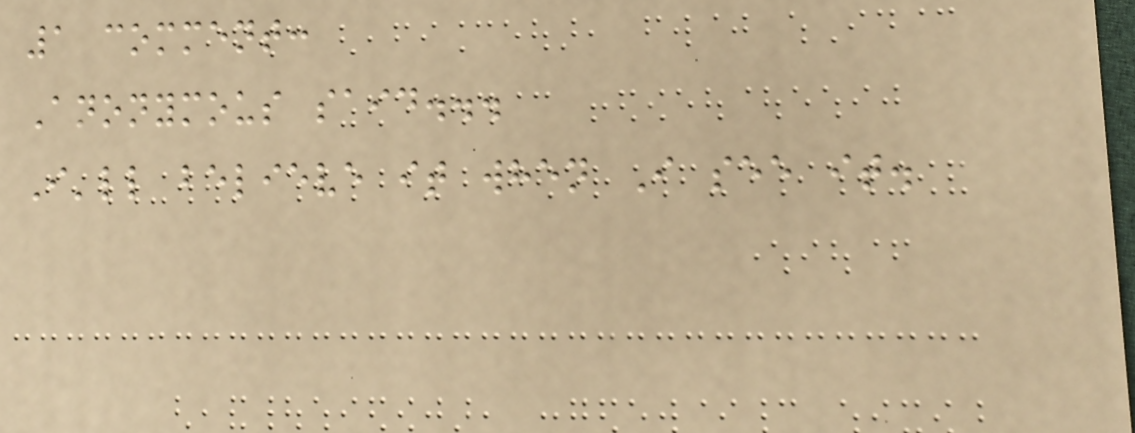1 comment:
Anonymous said...
I'll believe it when I see it.
